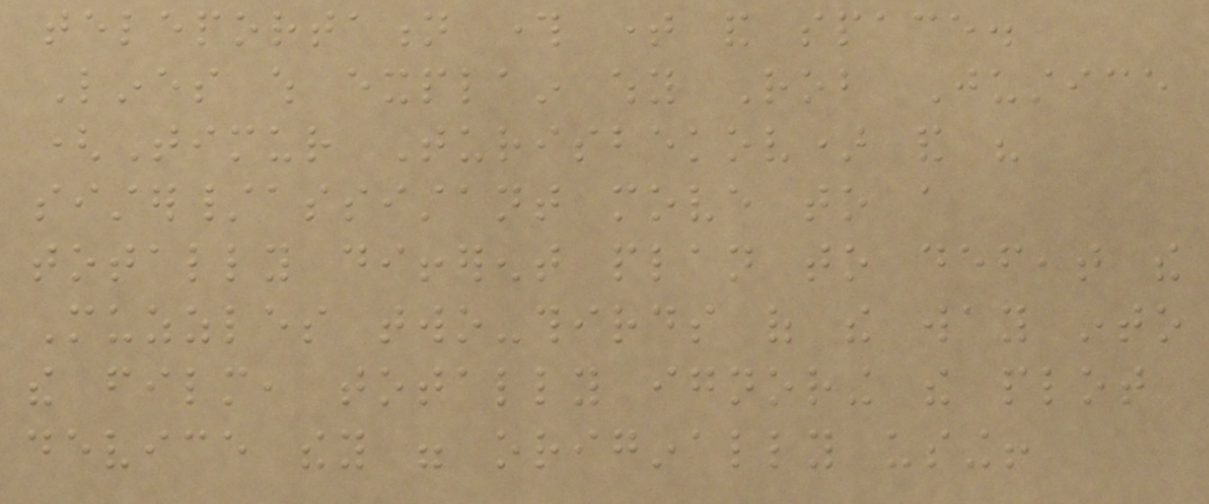teleportation through time and space.
Lines which explain why Rob Justice
(Timur Turisbekov) and his
sister/assistant move to a
totally different plan to defeat the
Muzzles two-thirds of the way into
the film, totally ignoring the plot
device they were originally using!
